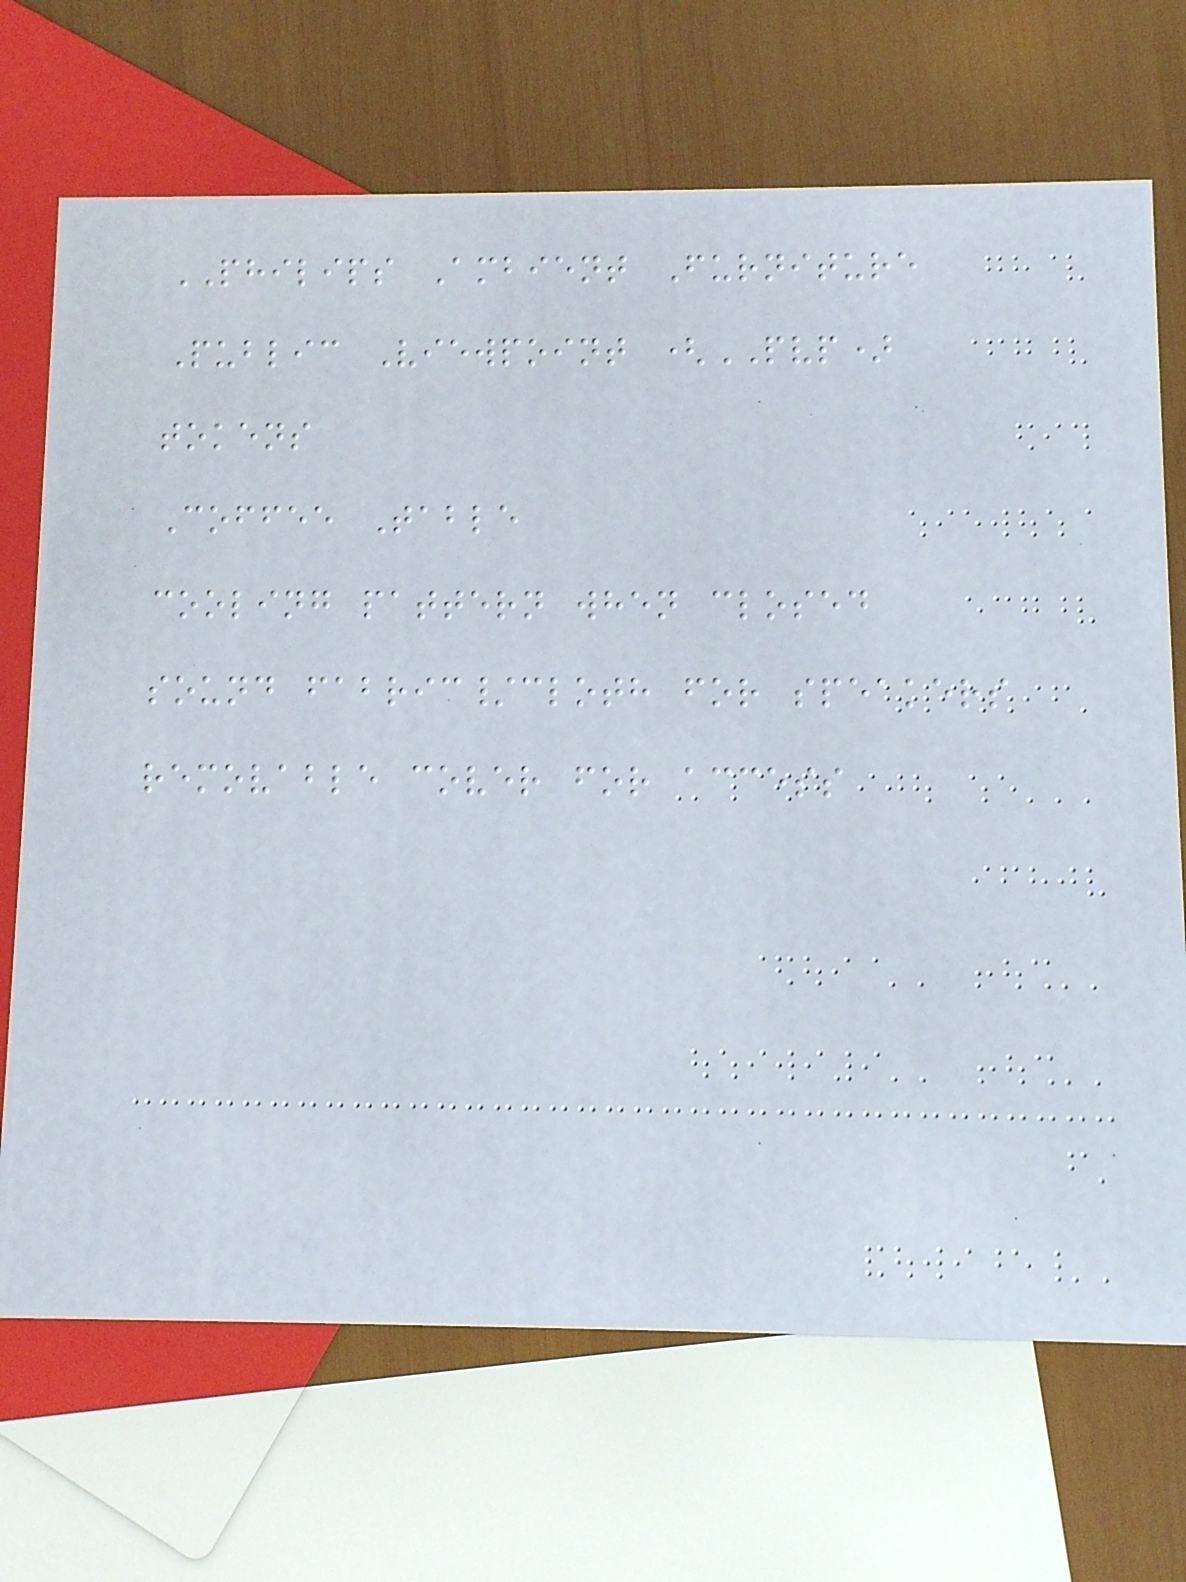PHILIPS Ambient Furniture
Public Viewpoint (PVP)
tokens
Coffee Table
cooling pattern when closed
sound fabric/cloth for speakers
removable cover for access
